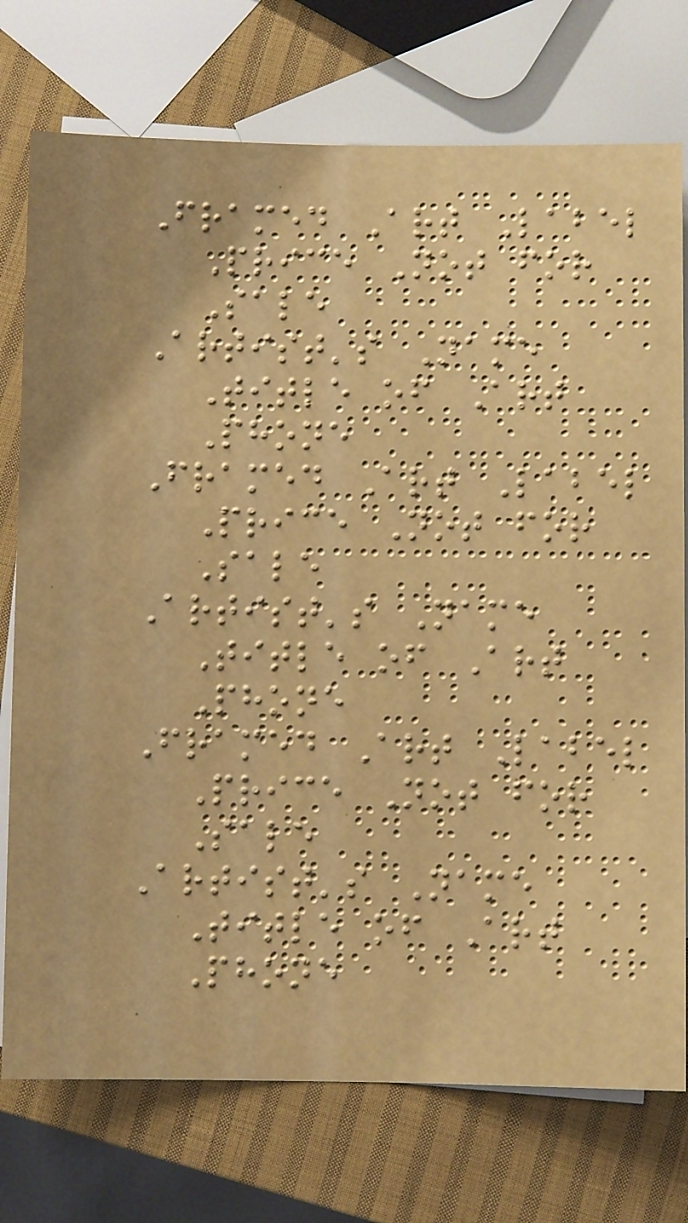Framed Art Label
Price Not for
Sale
Artist's Name
Title of Art
Phone
Framed Art Label
Price Not for
Sale
Artist's Name
Title of Art
Phone
Framed Art Label
Price Not for
Sale
Artist's Name
Title of Art
Phone
